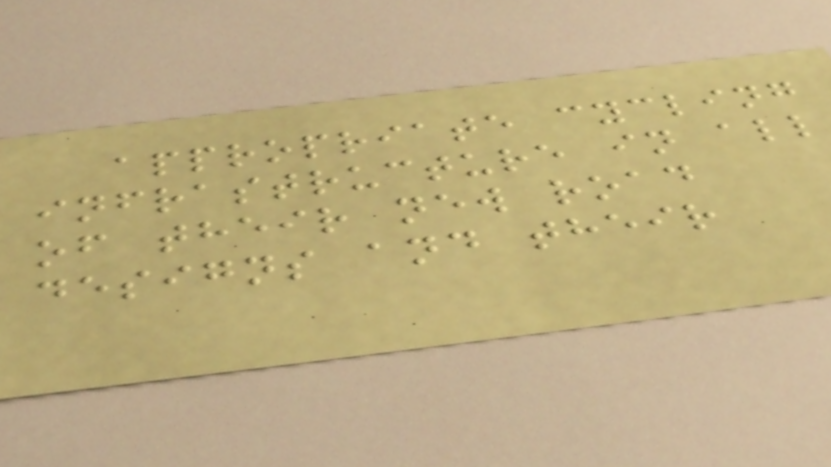appropriate cycling
infrastructure in all
of their new road
designs and their
